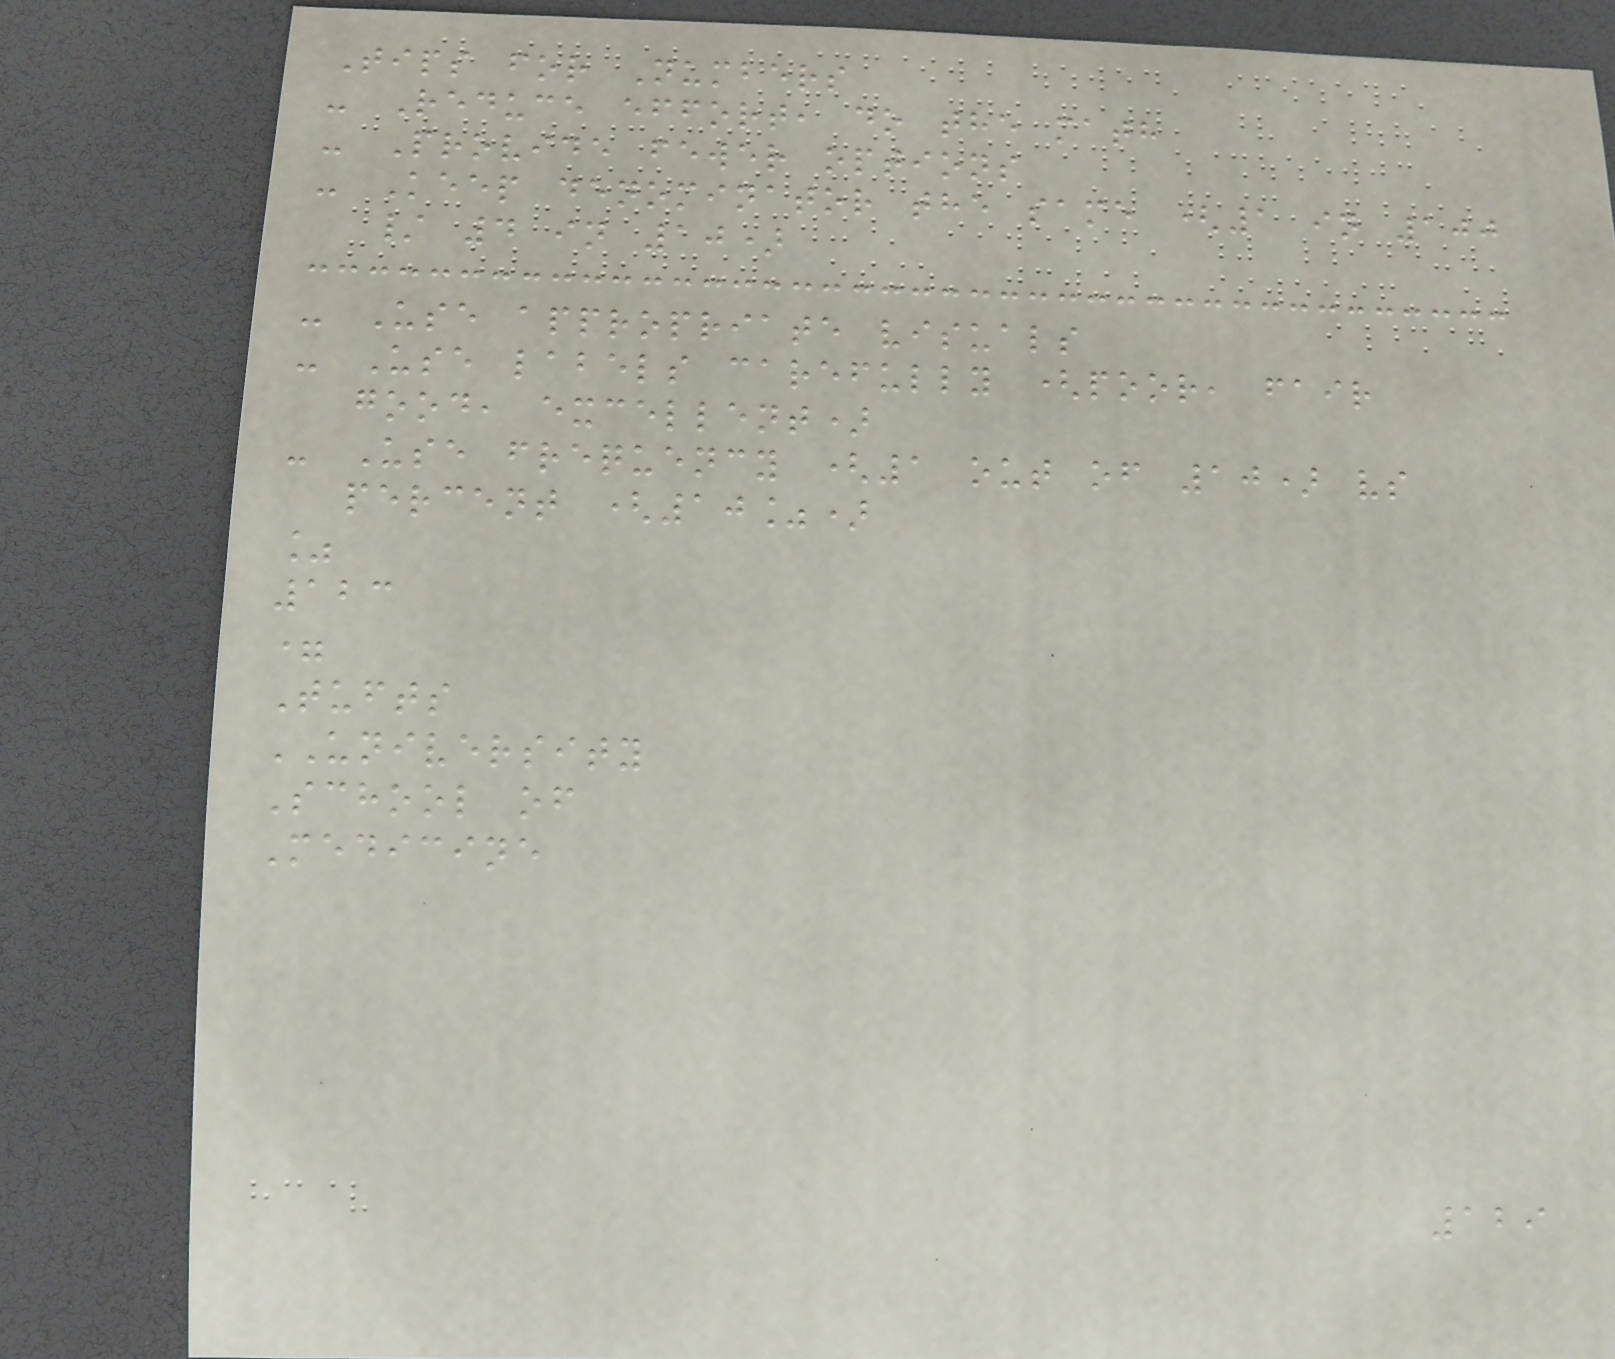Tips for Numbers
- Reduce effort, do the math
- Provide fewer options
- Keep denominator the same (1 in 100
/ 4 in 10)
- Use appropriate visuals
- Use labels carefully (poor, fair
good, excellent)
- Use frequency (1 out of 10) vs
percent (10%)
%
123
=
Tufts
UNIVERSITY
School of
Medicine
129
